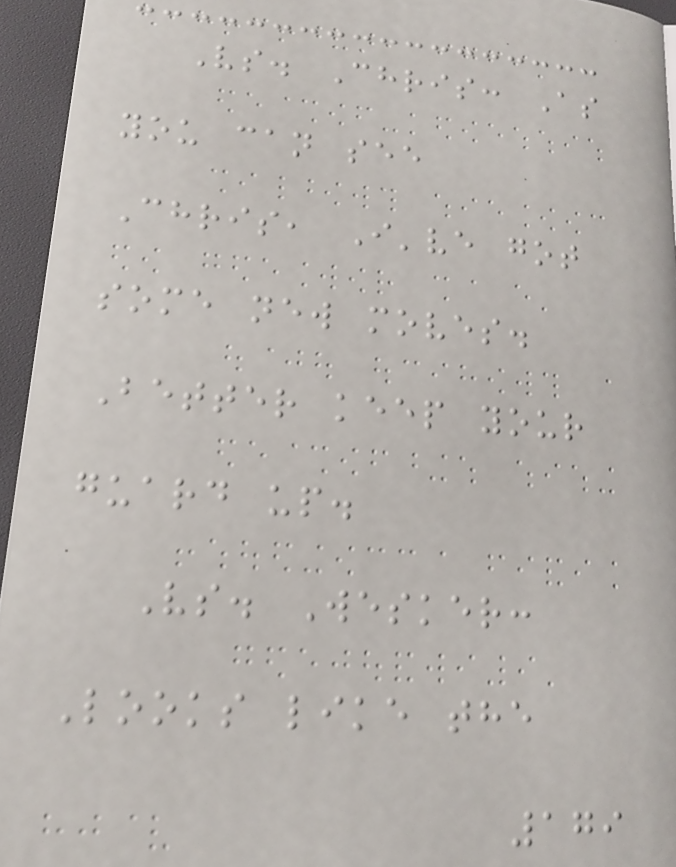Vs. Chris: As
you can see
Chris, I've got
some new moves.
Better keep your
guard up.
Vs. Wesker:
Looks like the
179
